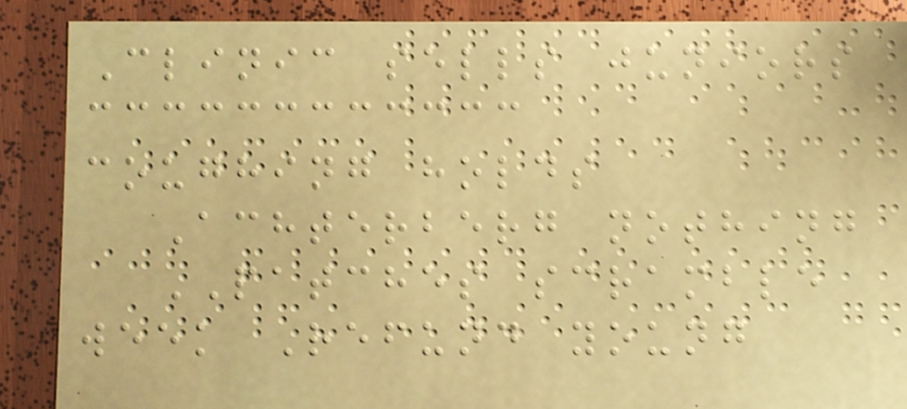Clinic sells juniors
coughing holds
Achterberg nothing
PATCHES scramble
week Refund young
